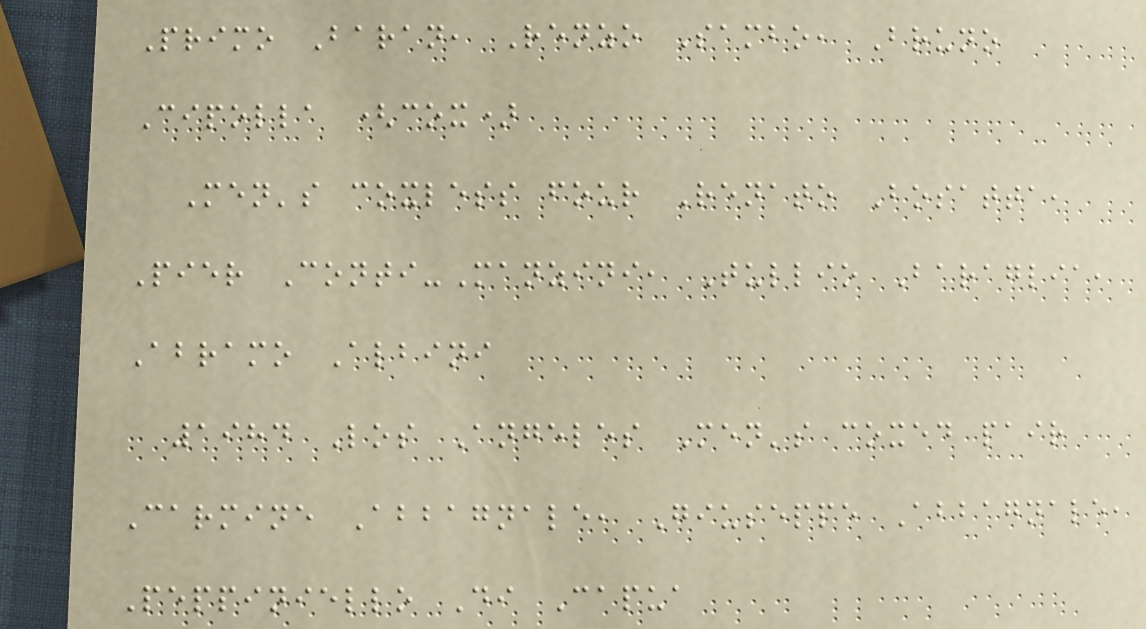Primo Baran, Renzo Sambo, Bruno
Cipolla (cox)
Men's coxless four Renato Bosatta,
Pier Conti-Manzini, Tullio Baraglia,
Abramo Albini
1984 Los Angeles Men's coxed pair
Carmine Abbagnale, Giuseppe Abbagnale,
Peppiniello Di Capua
